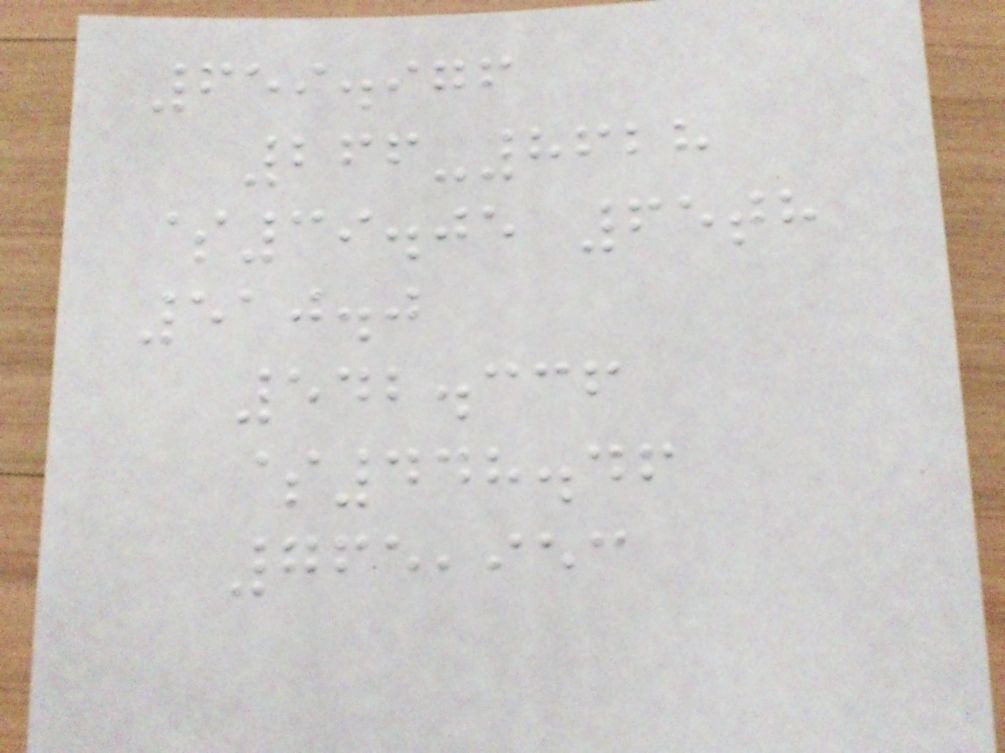659.976
266-8628
$39.05 65th
510.0
542.336
$448.46
765,953
